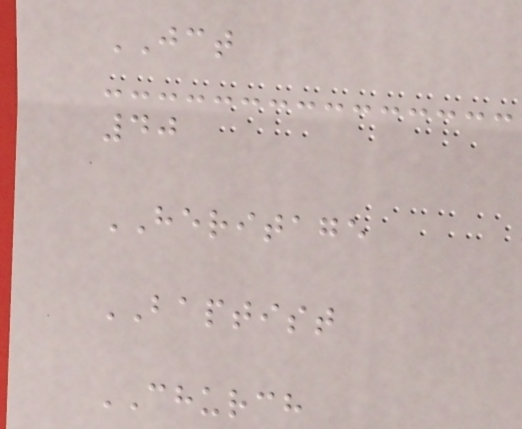JCT
40
HERITAGE
BAPTIST
CHURCH
